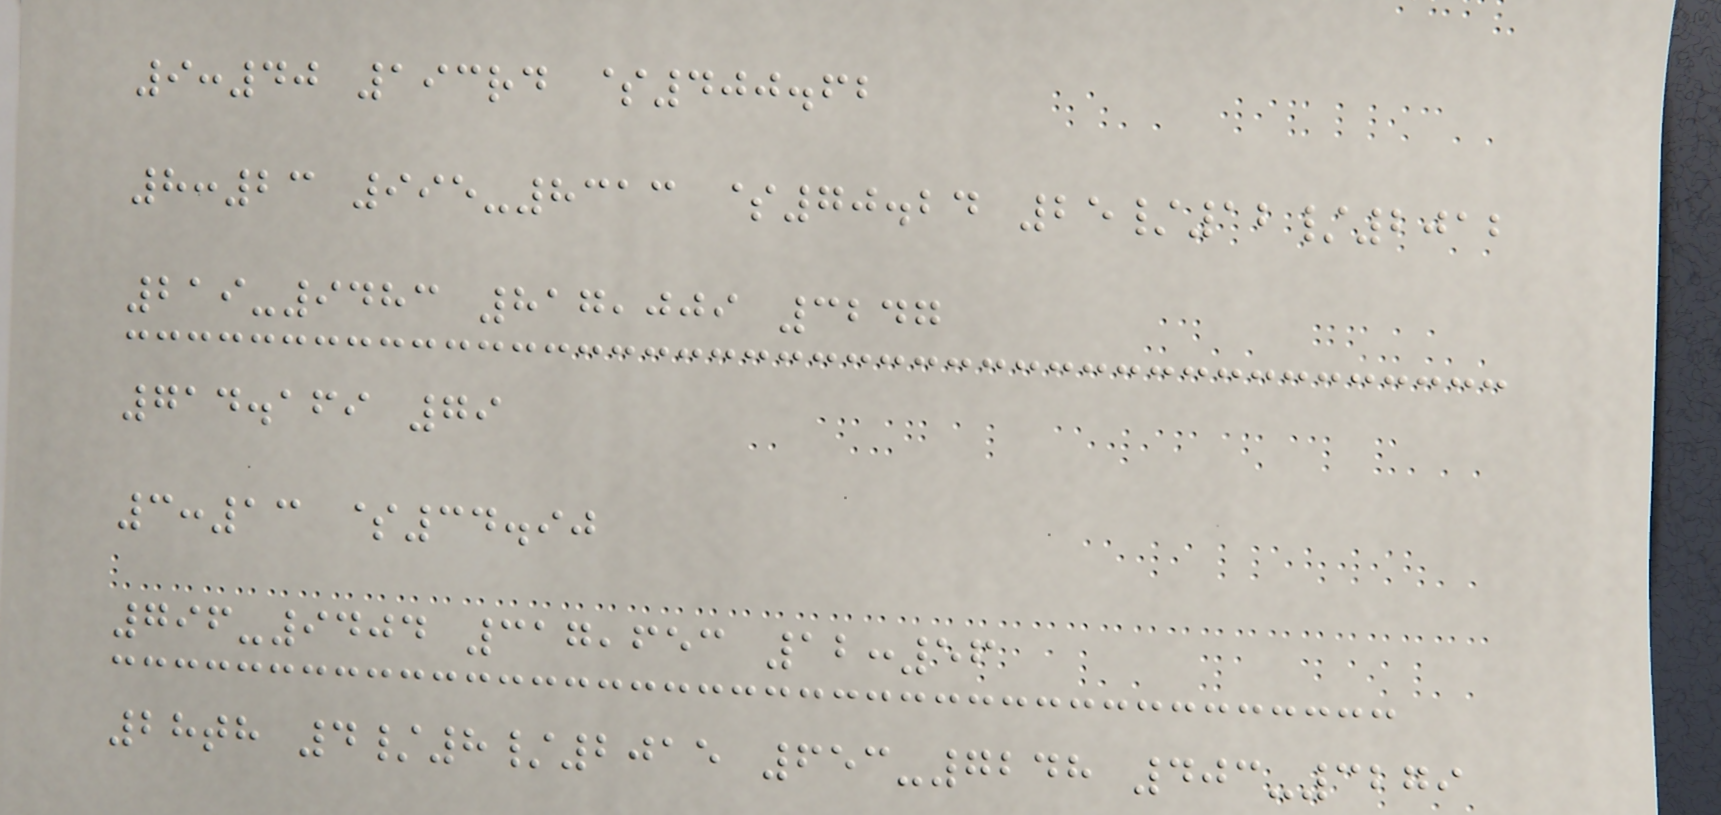9:40 193rd $400.62
8:23 995-8313 $70.24 25/12/2012
219-9483 817,009 3247
714.169 79
3:13 $34.90
796-9404 317,653 12:56
28th 4/8/2015 653-7248 403-3279
